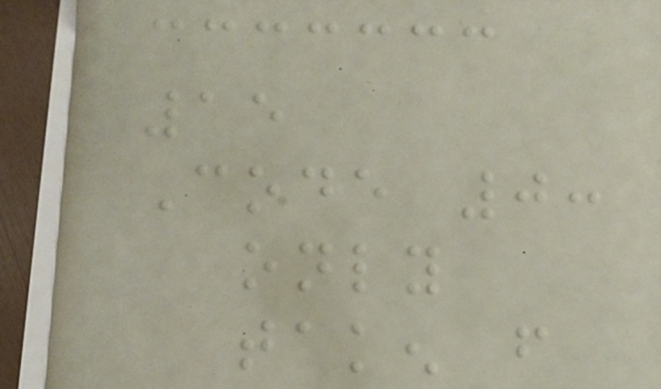15
Code 0:
only
taken from
